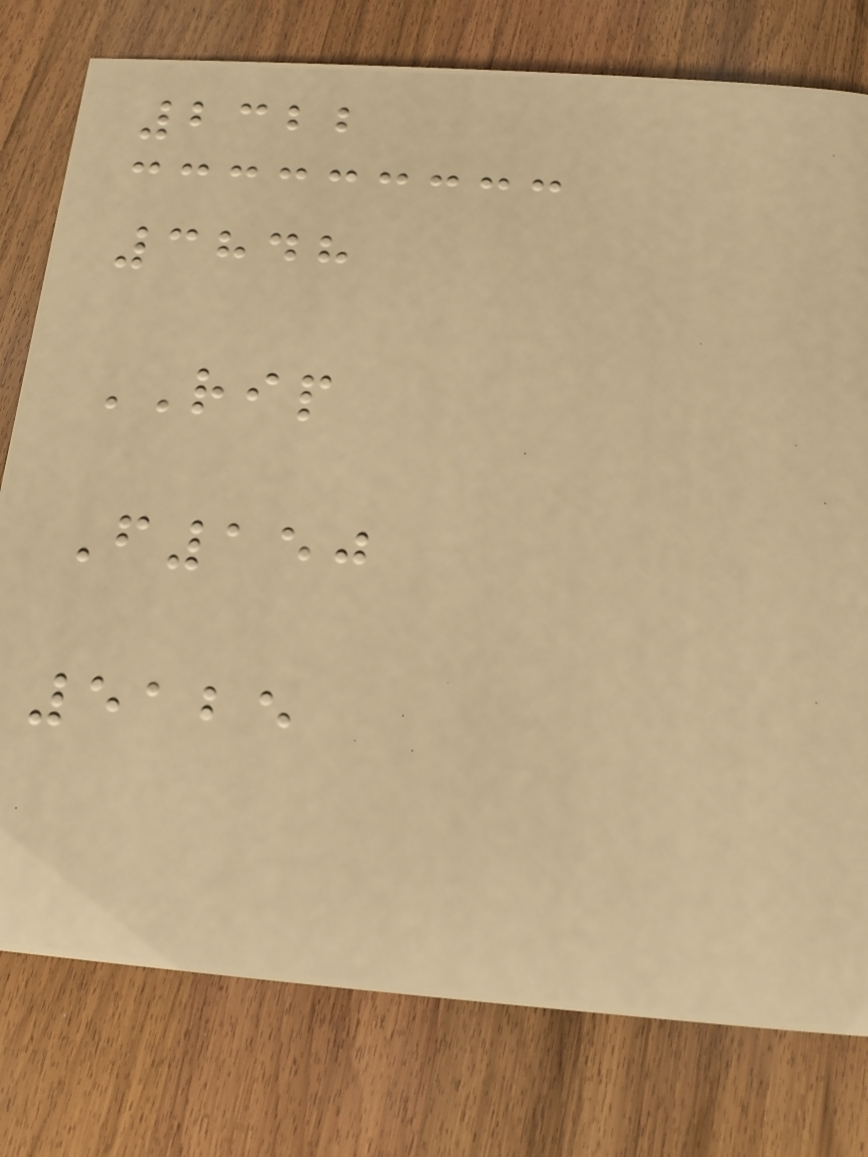2322
3848
RIP
F150
5125
